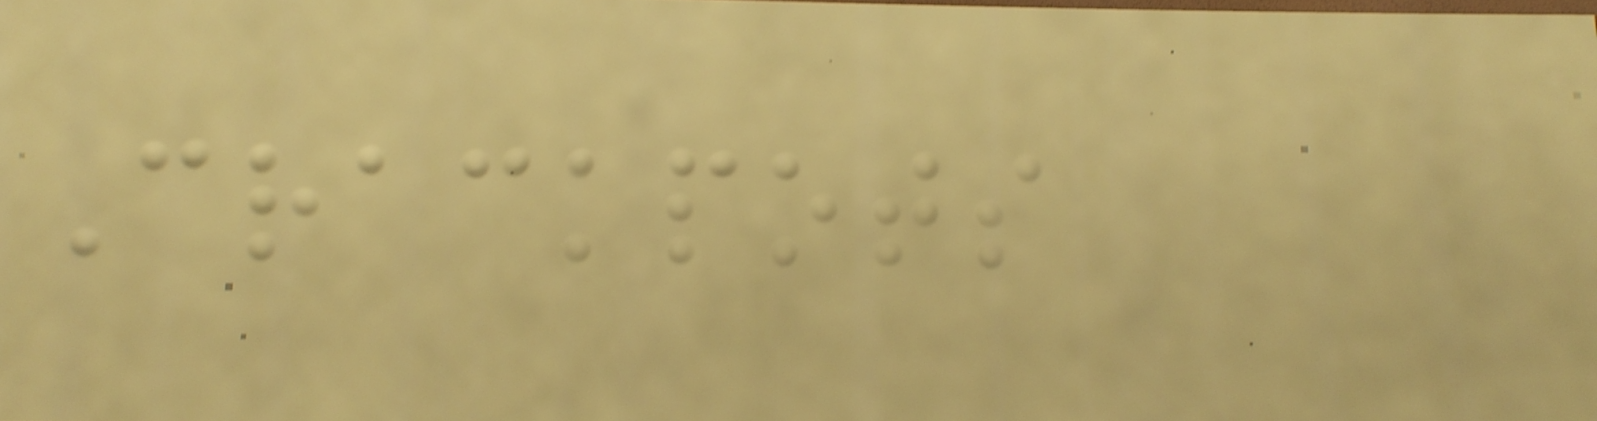Crackpots
